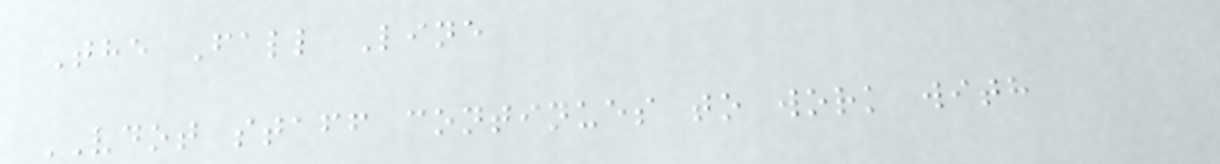The Fall Line
VDOT staff continues to work with
